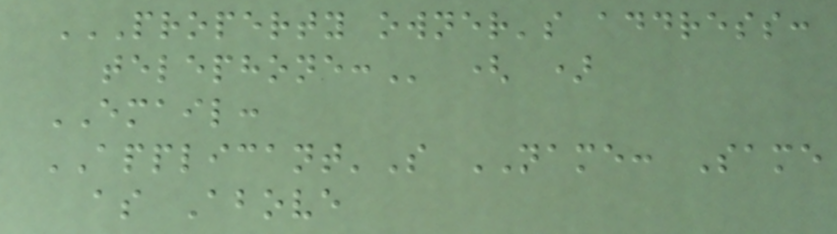PROPERTY OWNER'S ADDRESS:
TELEPHONE: ( )
EMAIL:
APPLICANT'S NAME: Same
as Above
